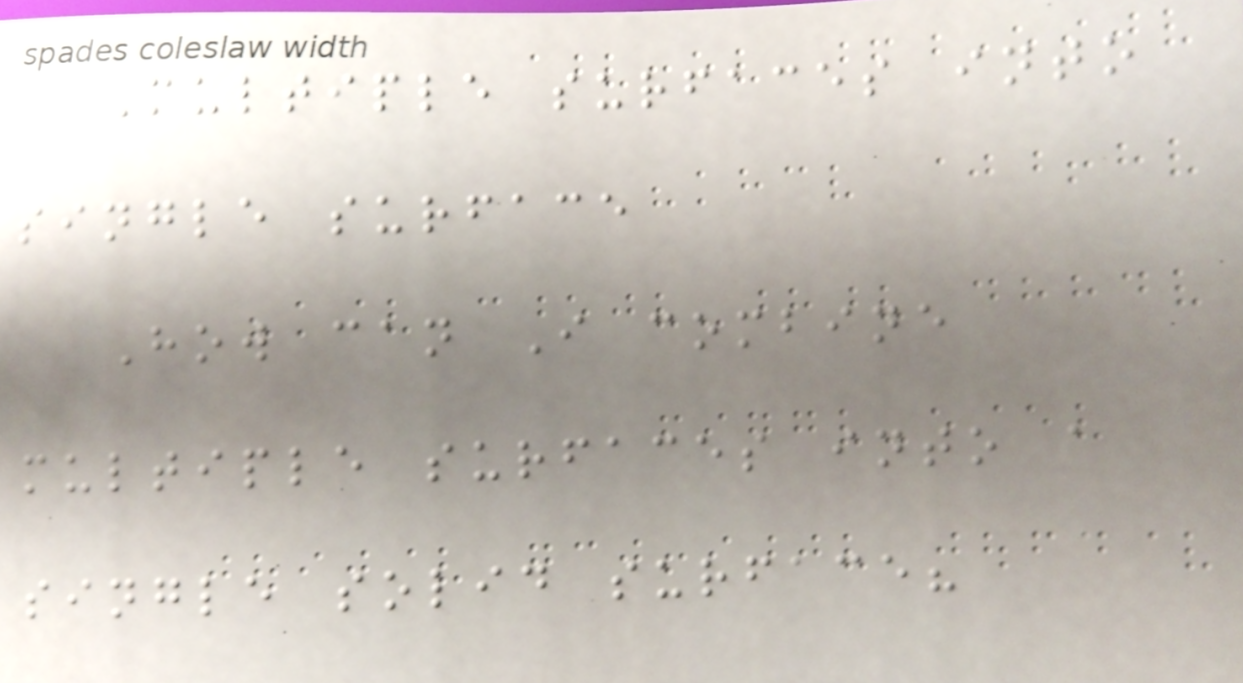Multiple surfaces into
single surface
How can I combine
multiple surfaces into a
single solid surface?
